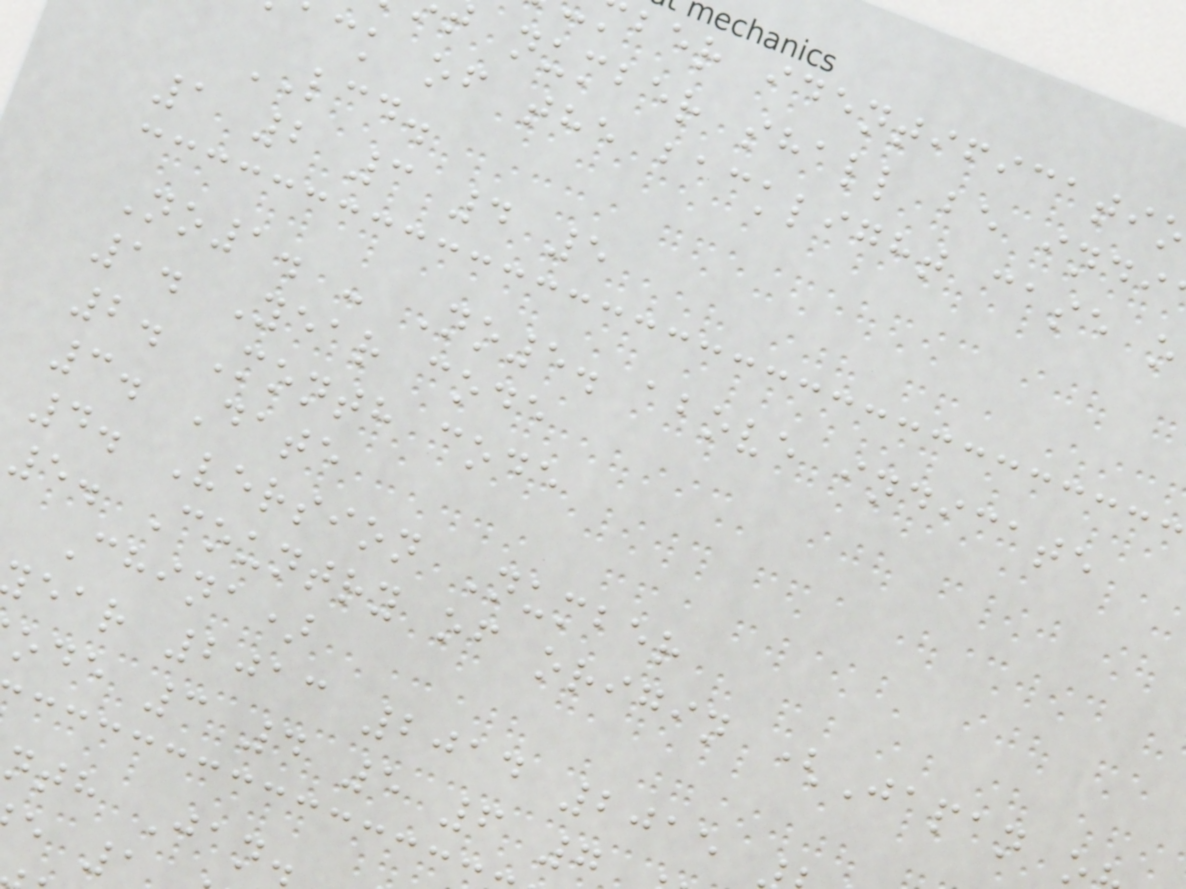ber identificati
number shall be indi
ack of the backlight case o
LCD.
1 2 3 4 5
No1. - No5. above indicate
1. Year code
2. Month code
3. Date
4. Version Number
5. Country of origin (Japan
China)
ear 2013 2014 2015
ode 3 4 5 6 7
